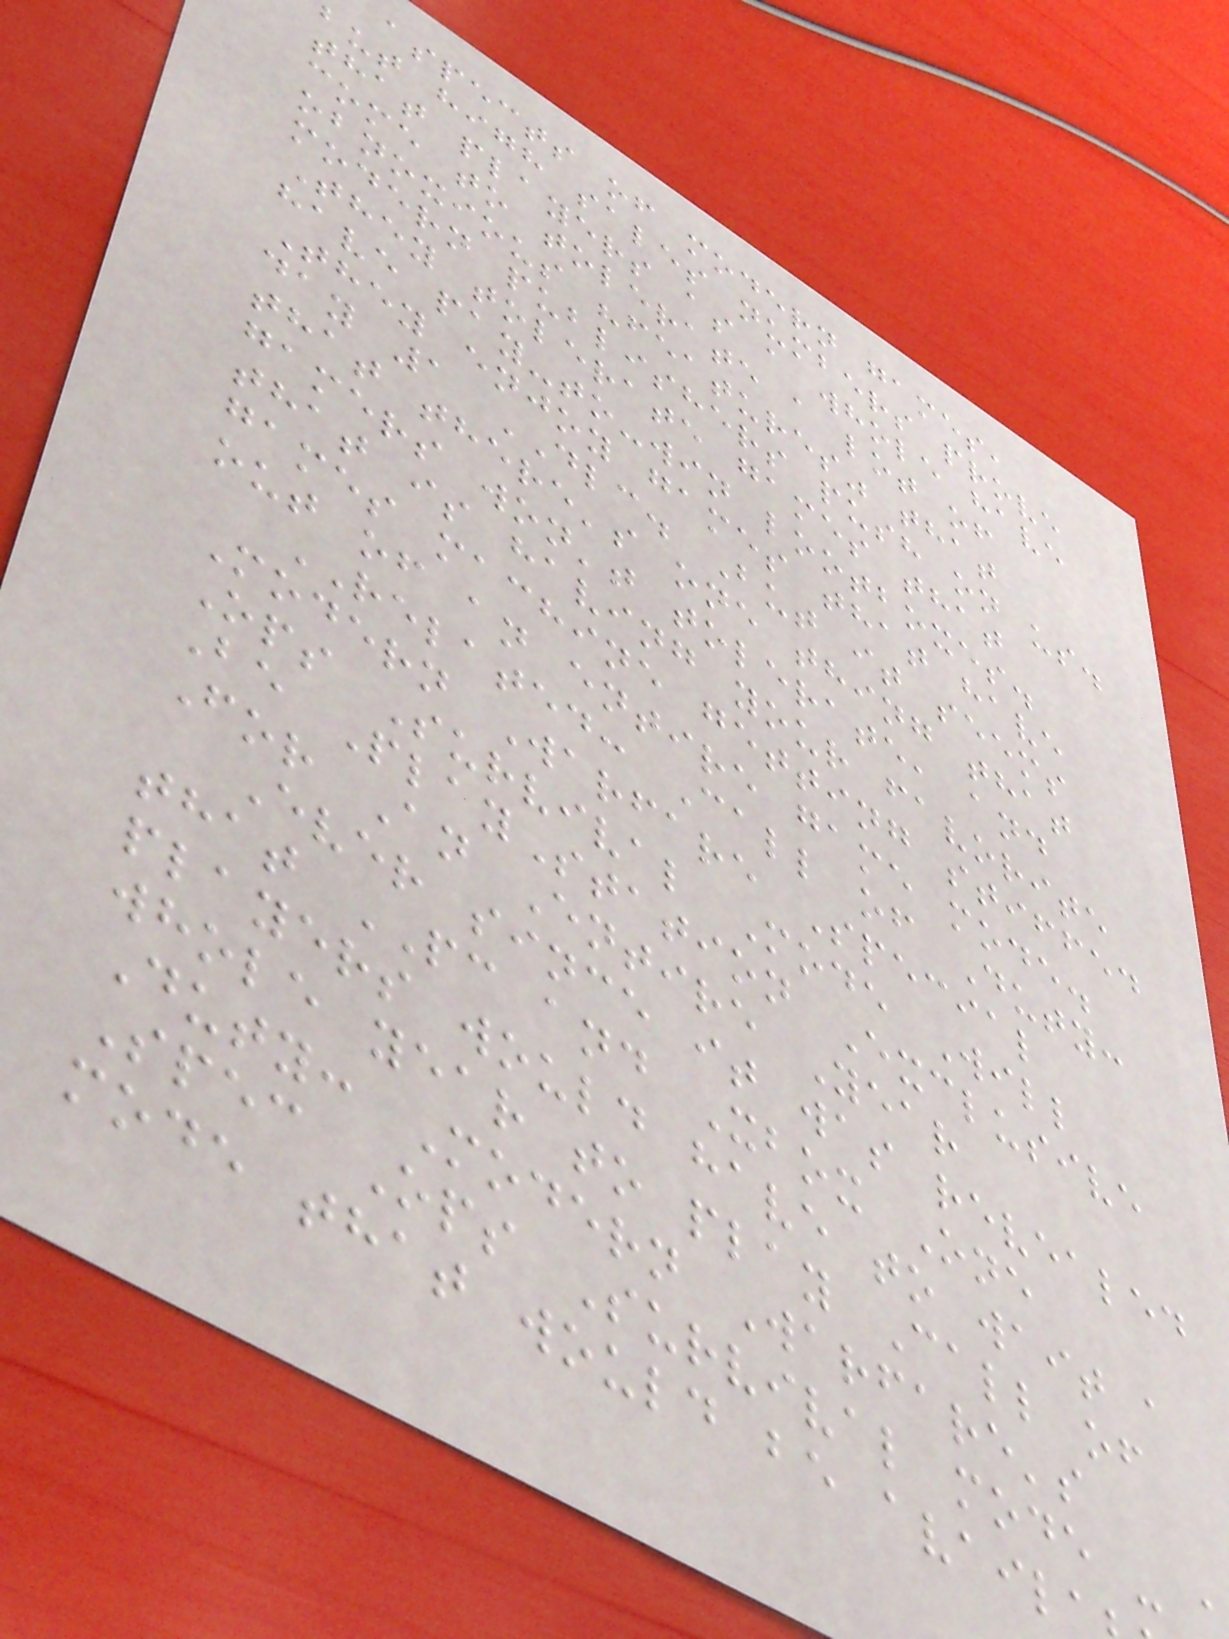aspects of modern games,
but high sales numbers prove
that players as a whole have
come to tolerate a lot of
obnoxious "features" that
modern publishers push on us.
They tolerate games that
have pay-to-win lootboxes.
They enjoy games that have
day 1 DLC. But it seems
that there's one thing that
gamers won't tolerate, and
that is having your favorite
games machine getting stiffed
out of an entire game mode.
RELATED: Call of Duty:
Modern Warfare Special
Ops Survival Mode Will
Be PlayStation Exclusive
For An Entire Year
Ever since it was revealed
that PC and Xbox One
players would have to wait a
whole year to play Call of
Duty: Modern Warfare's
Spec Ops Survival mode -
mode that would be avail
